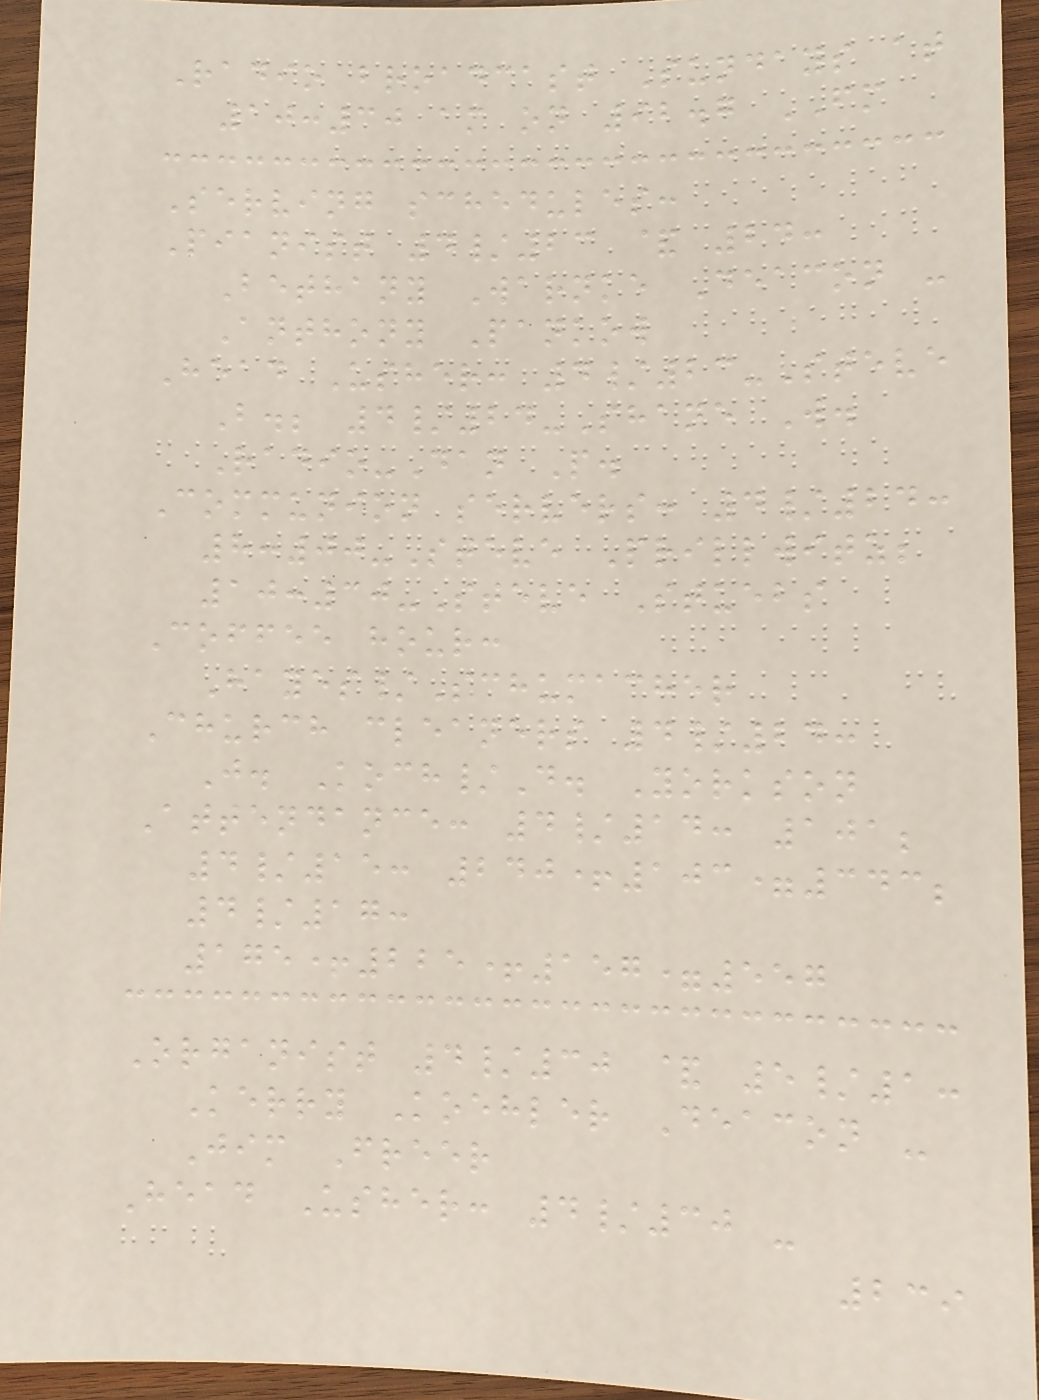Radio broadcast Sundays at
10:30 am on 92.7 FM
Serving schedules:
Pianist 4/23 & 24:
Bethany Warnke Deacon -
Anthony Pankow
Head Usher: 4/23-Steve
B.; 4/24-Shane W.
Radio-Dan P.
Communion servers: 4/24:
8:00-Steve Prillwitz;
10:30-Steve Stuebs
Coffee hour:
Hayes/Schumacher
Church cleaners 4/24:
J. Koch/D. Yorkson
Attendance: 4/14: 101;
4/15: 240+103=343;
4/17:
175+225+157=557
Organist 4/30 & 5/1:
Kerry Koehler Deacon -
Jim Freer
Head Usher: 4/30 -
239
